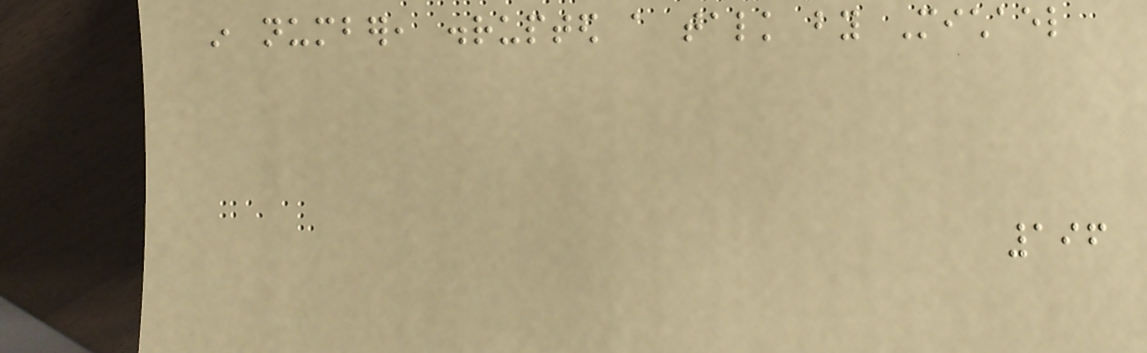in number, disrupted a talk by Michael
196
